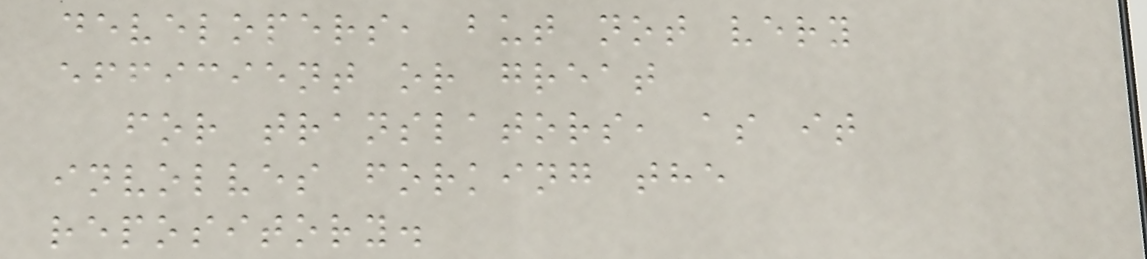developers, but not very
efficient or great
for translators, as it
involves forking the
repository.
